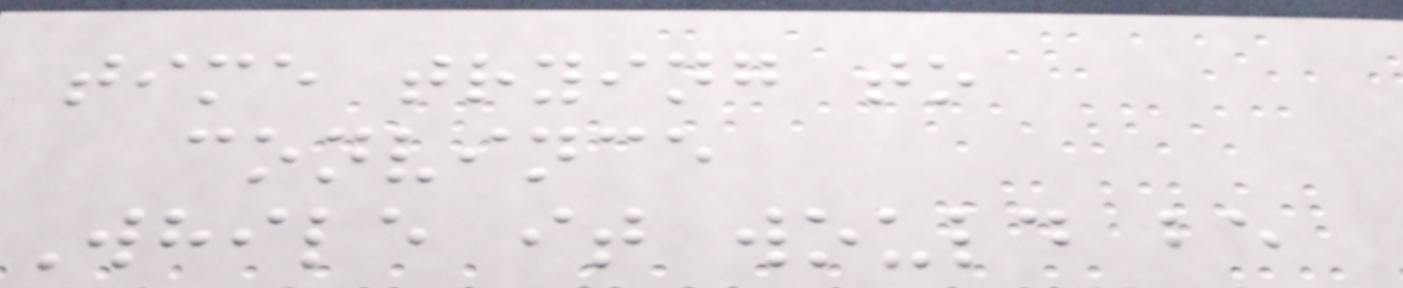time trying to
convince
While it would be
